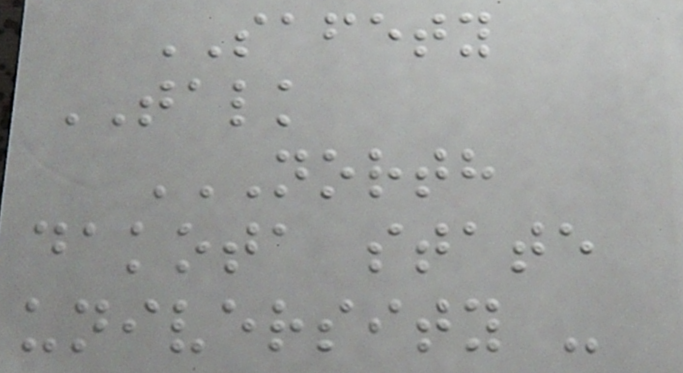SAFETY
TALK
NORTH
DAKOTA STATE
UNIVERSITY -
